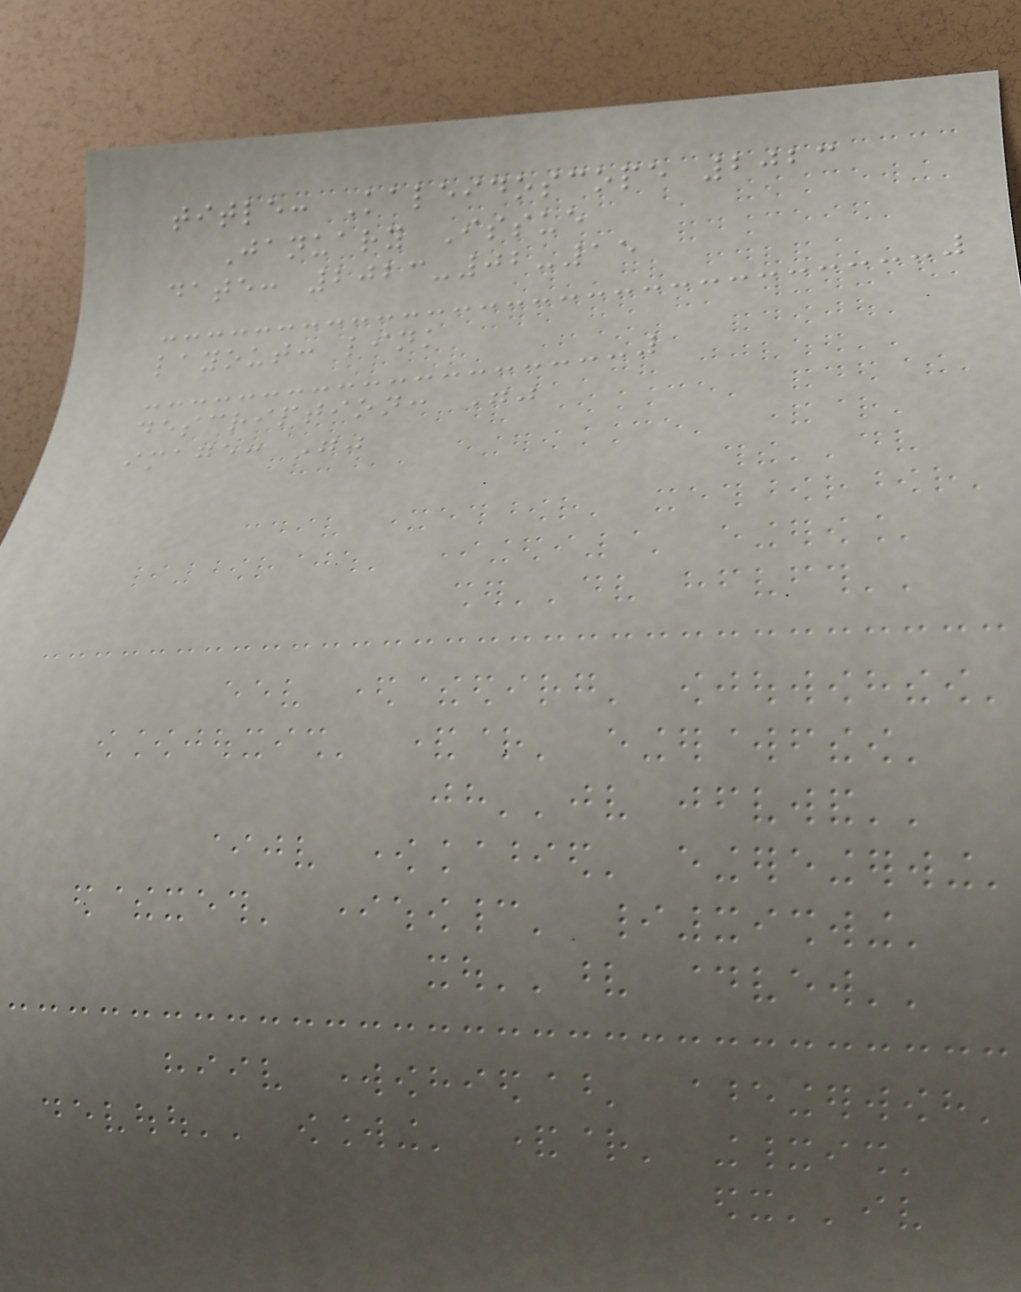title: Kaleidoscope 2023
January Issue
date: 2023-02-15
layout: link
description: ""
image: ""
